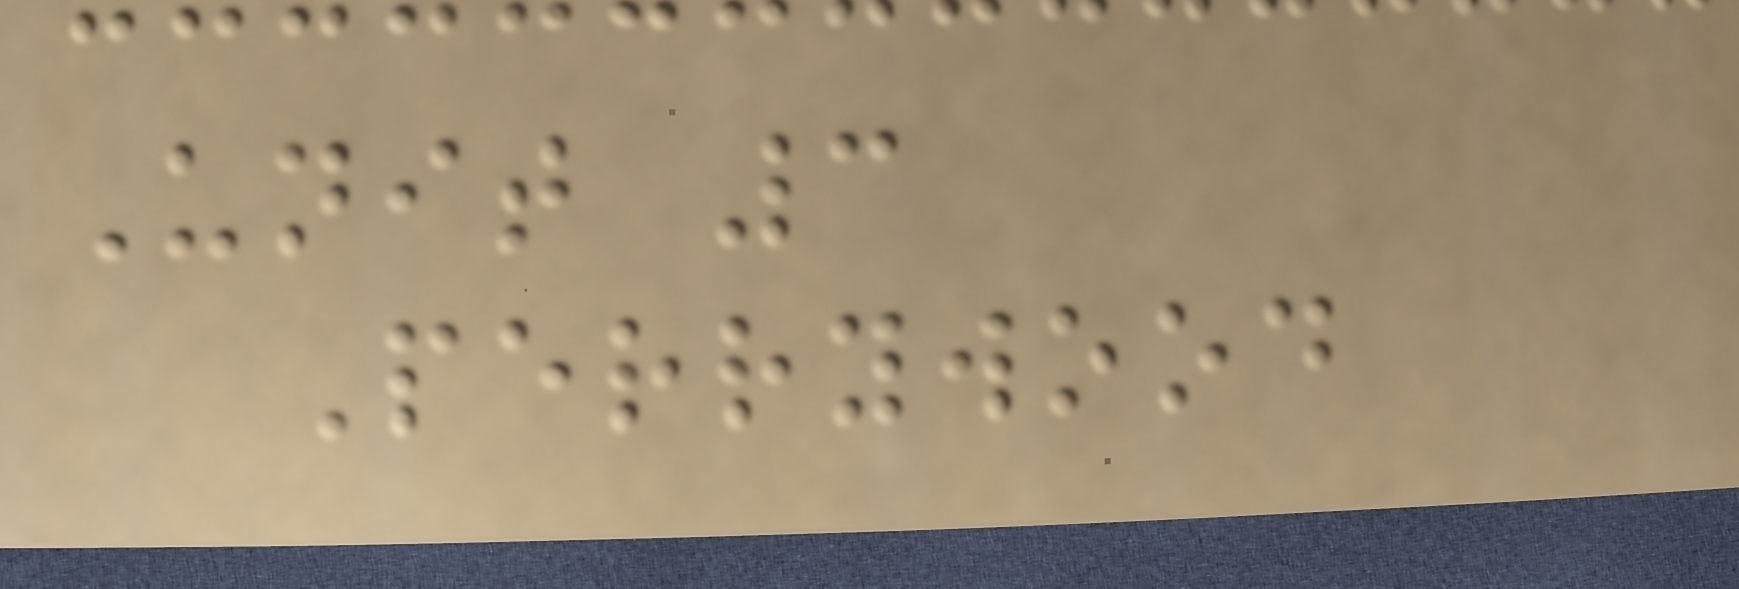Unit 3
Perrywood
